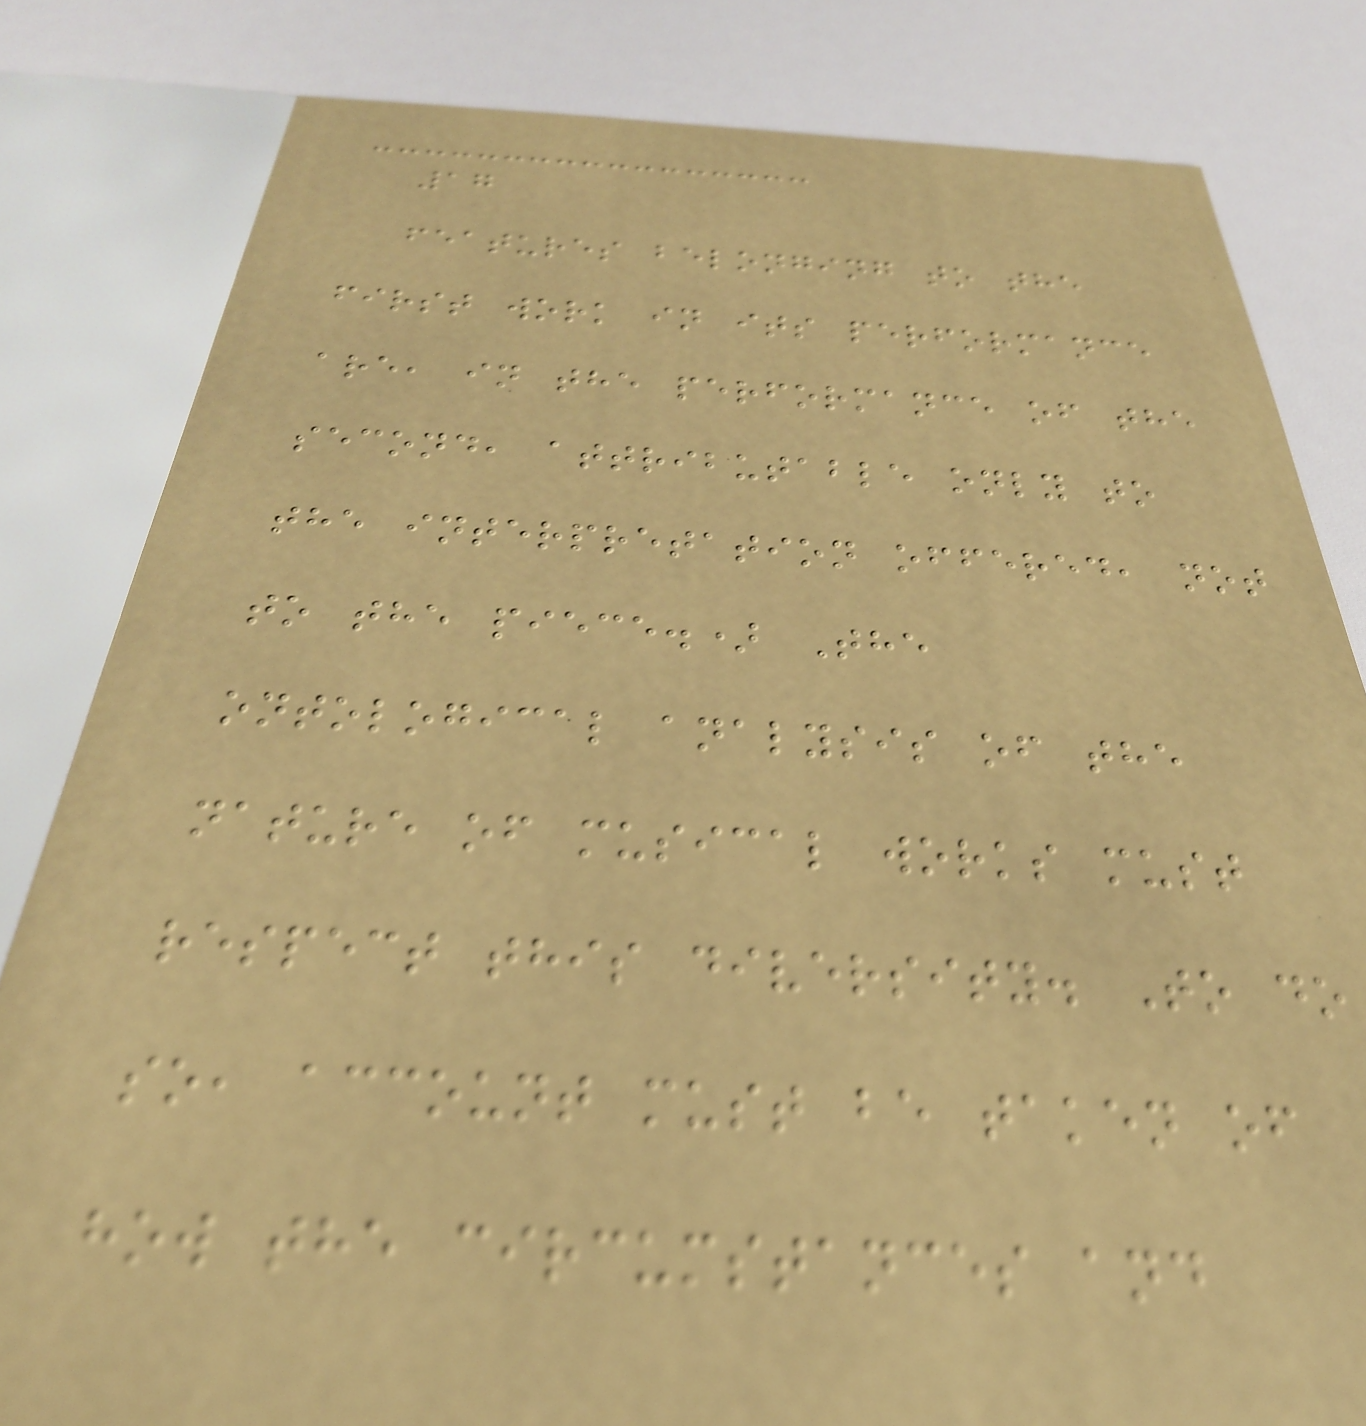17
features belonging to the
first work in its performance
are, in the performance of the
second, attributable only to
the interpretation offered, not
to the piece.) The
ontological analysis of the
nature of musical works must
respect this diversity. To do
so, account must be taken of
how the circumstances and
